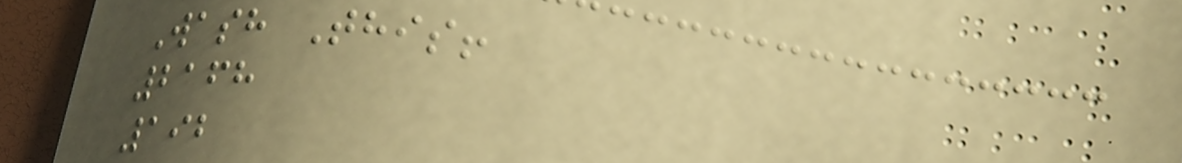Wash This!
2168
192
